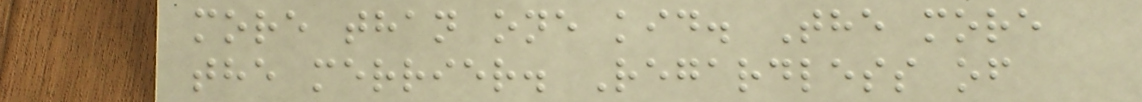more than one kid. The more
the merrier. Regardless of
